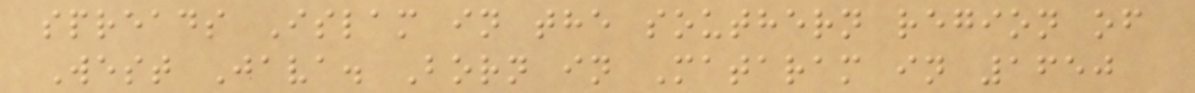spreads Islam in the southern region of
West Java. Born in Mataram in 1650
